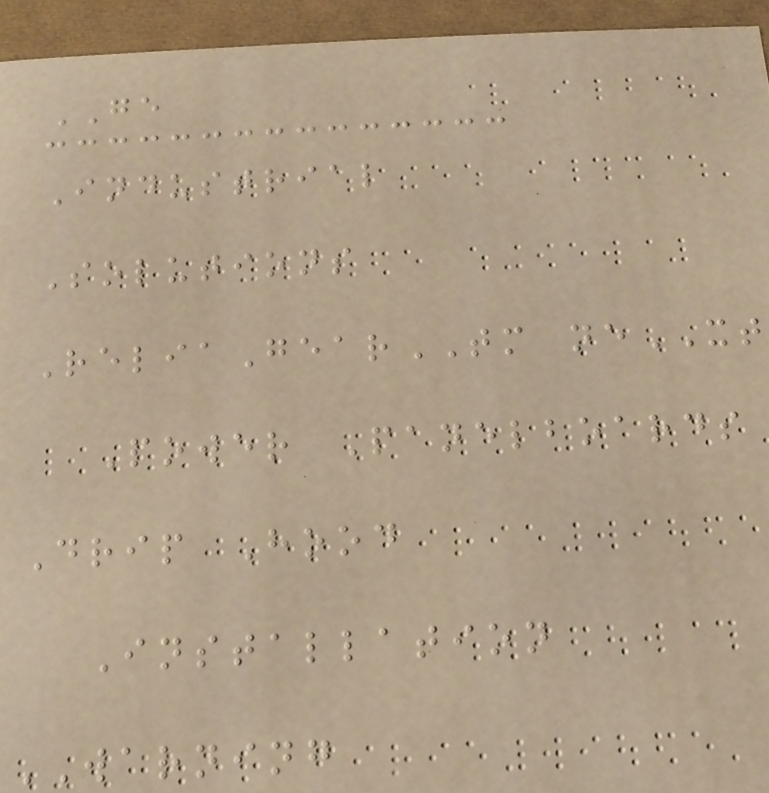GE
Industrial
Solutions
ReliaGearTM neXT
Power Panelboards
Drip Hood
Installation
WARNING
